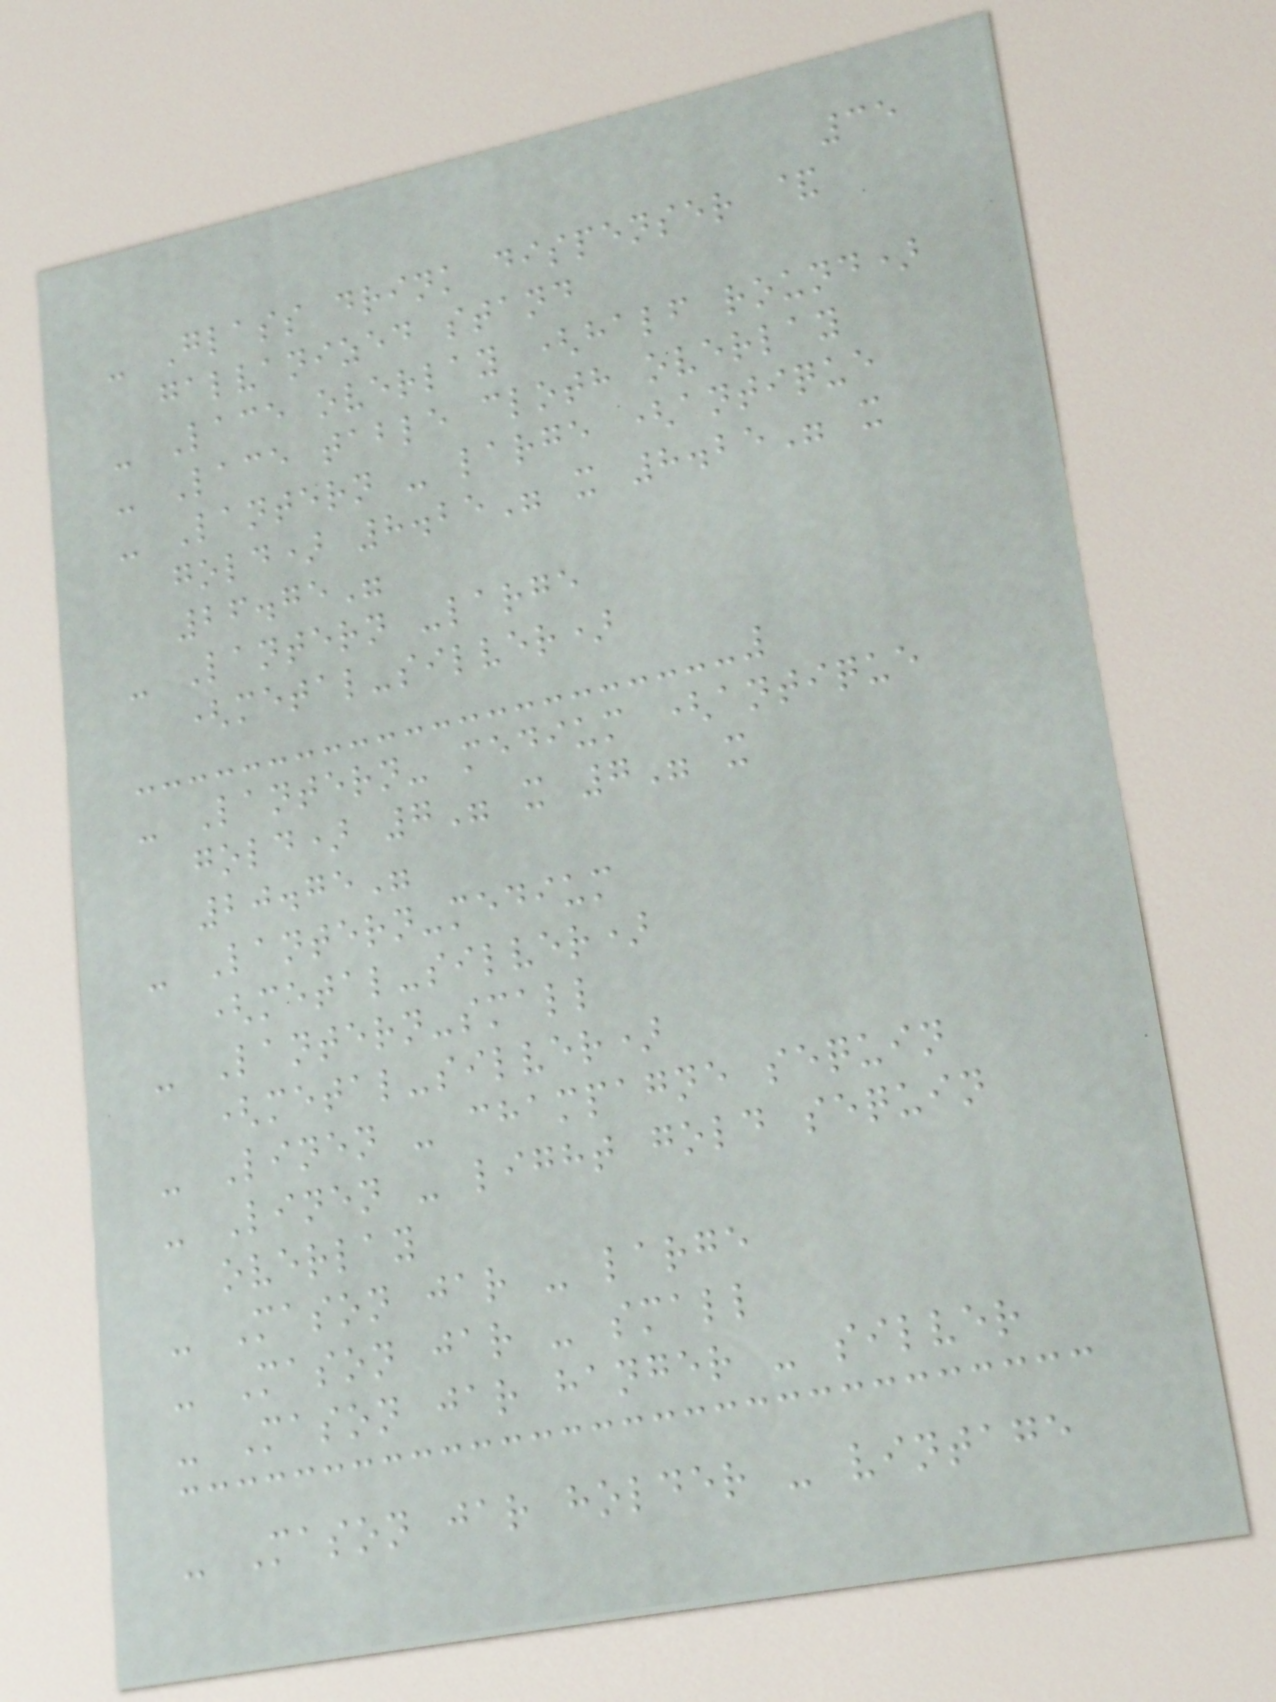35
- Glass drink dispenser &
galvanized stand
- Lace overlay (half round)
- Lace table cloth overlay
- Lantern - large (antique
gold) 8.25" x 8.25" x
26.75"
- Lantern -large
(metal-silver)
- Lantern- medium (antique
gold) 7" x 7" x
20.75"
- Lantern-medium
(metal-silver)
- Lantern-small
(metal-silver)
- Linen - champagne sequin
- Linen - light gold sequin
overlay
- Mason jar - large
- Mason jar - small
- Mason jar hanger - silver
- Mason jar holder - vintage
